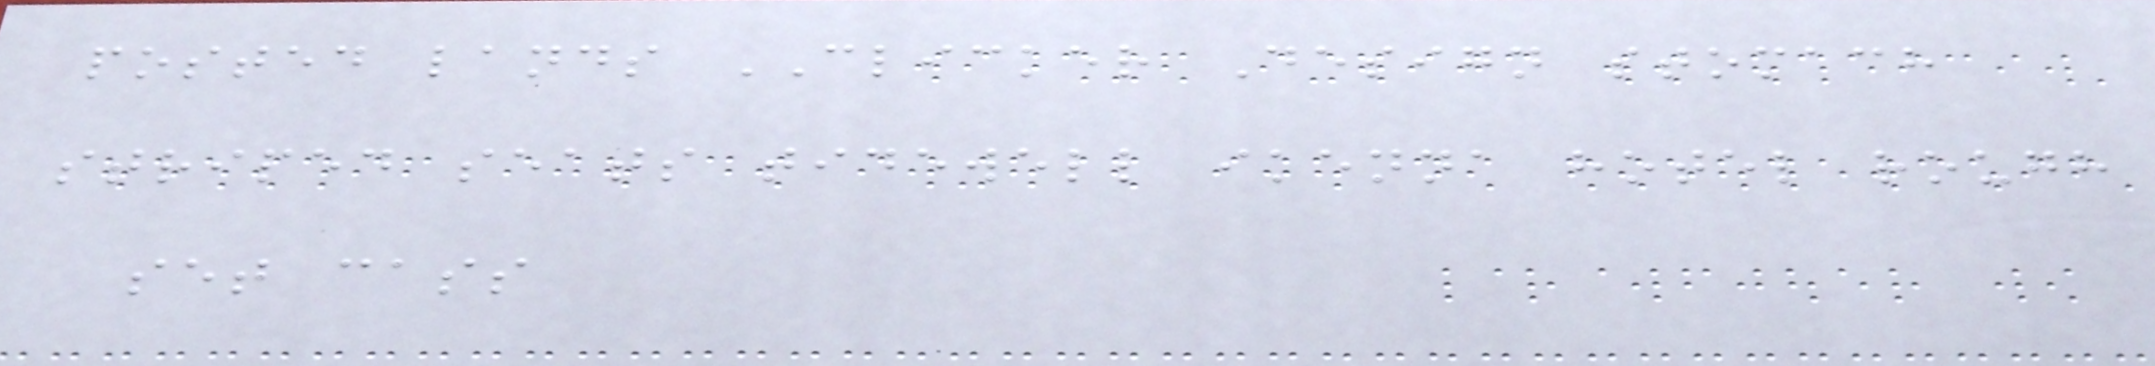posted lands CLICKER Design stomach
striped seats tidewell ikenna hotel rough
set cass
